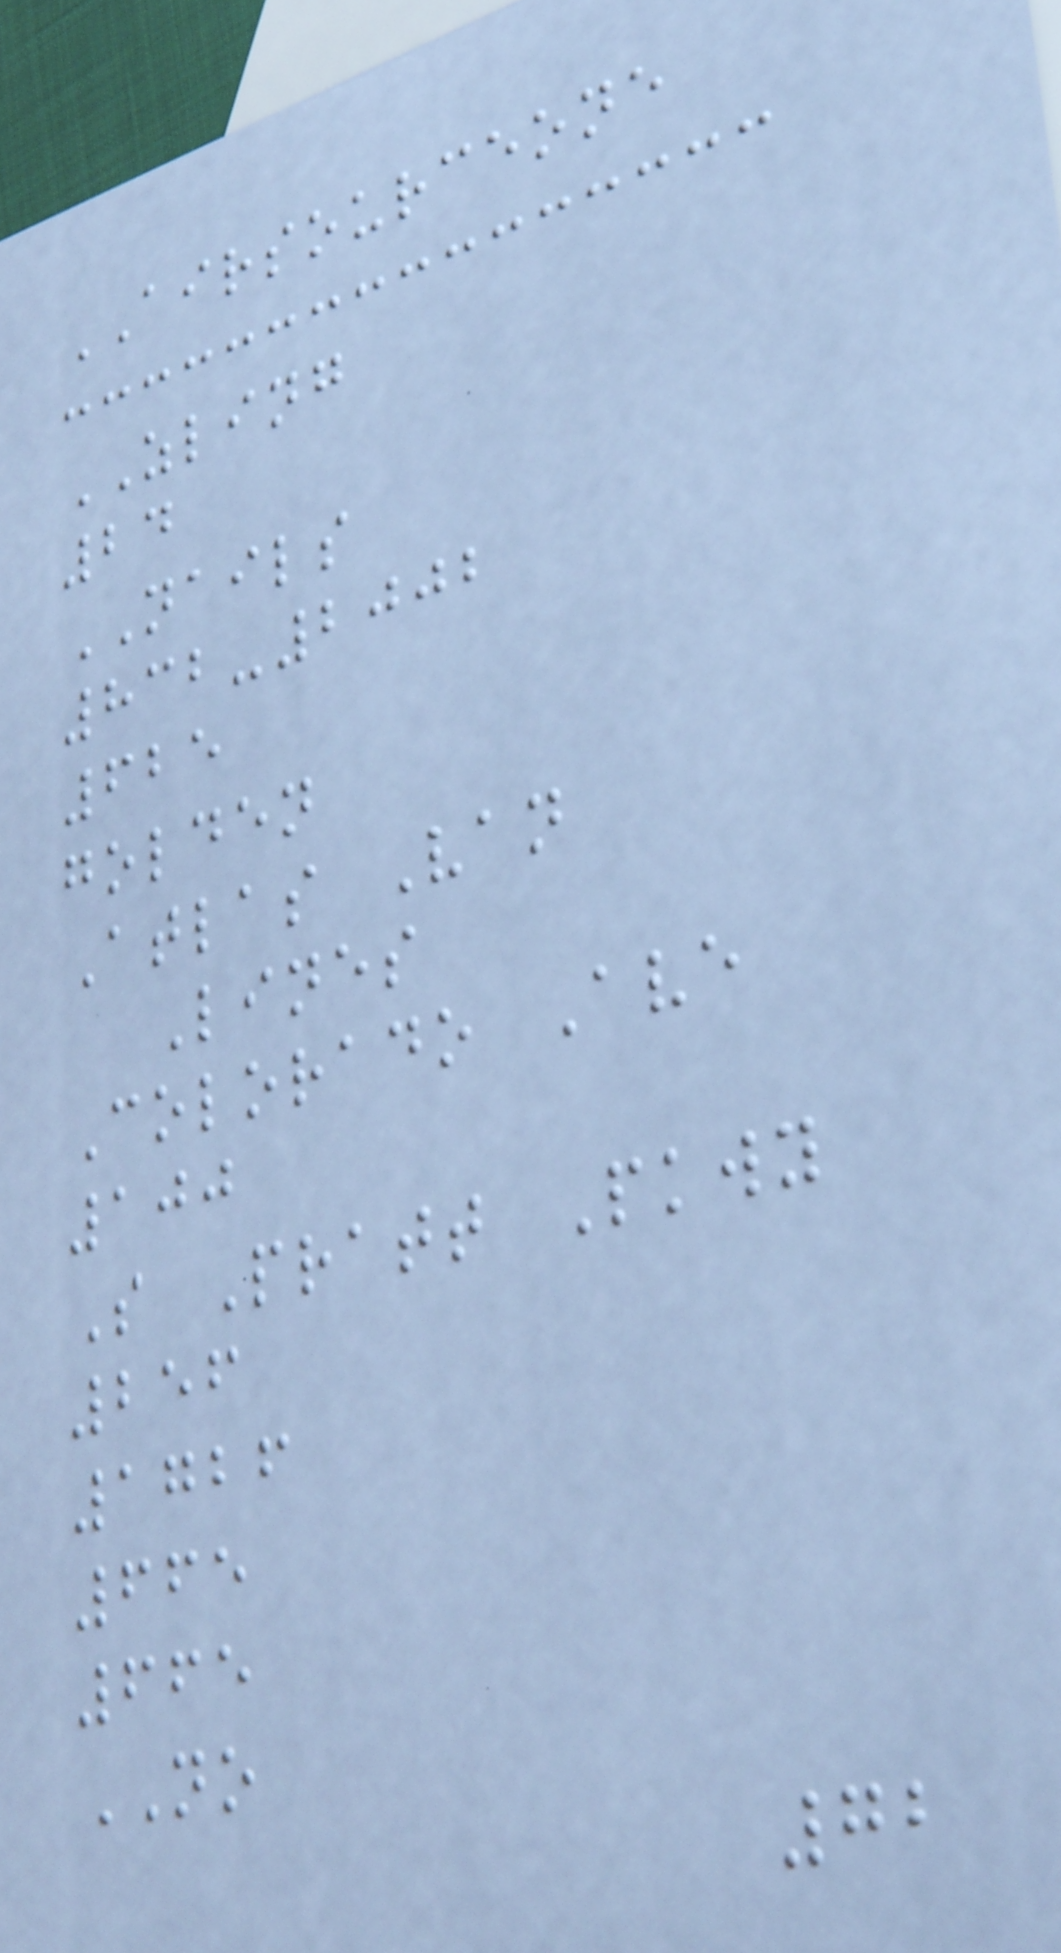AIRSOURCEONE
ZLING
24
NAILS
832-2002
625
golden
Atlas Van
Lines
Colorado Ave
100
S Pratt Pkwy
256
1726
665
665
NO
72
